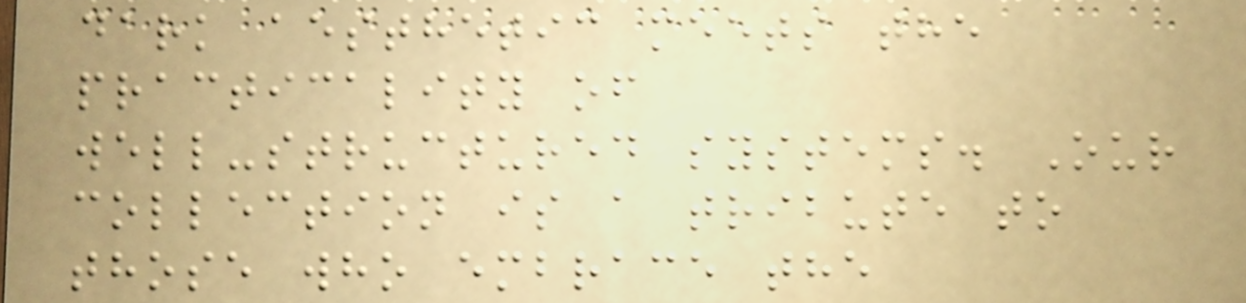dark aesthetic meets the
practicality of
well-structured systems. Our
collection is a tribute to
those who embrace the
